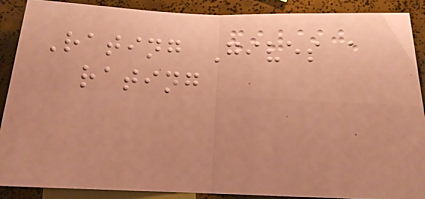Rating Gives a
rating
